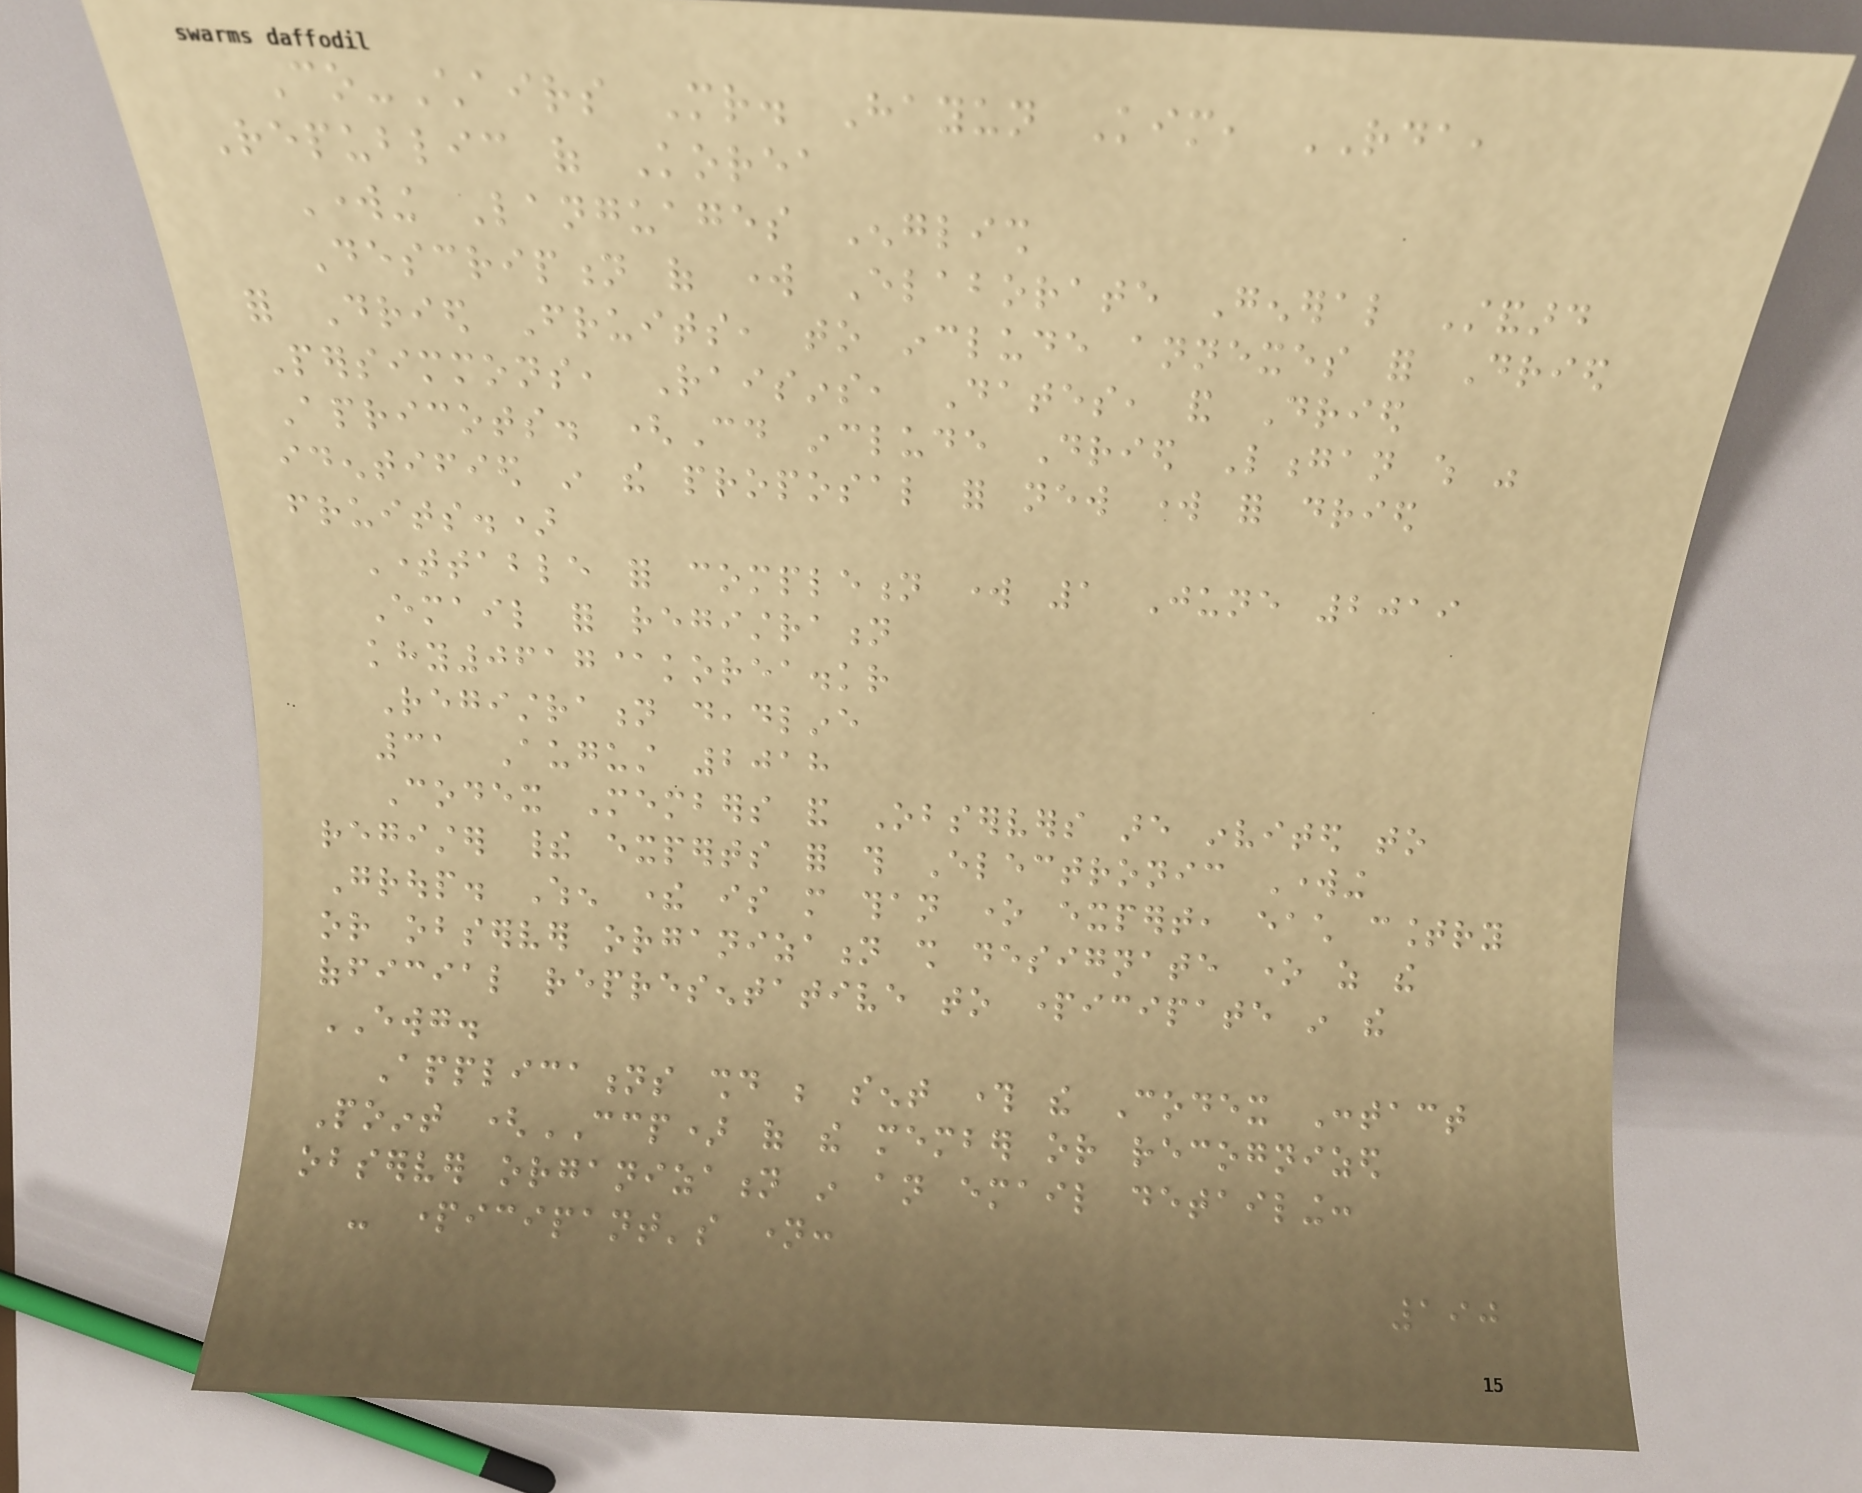Co-Chairs Mr. Hayun Kim, RDA,
Republic of Korea
Working Languages English
Description of work Elaborate General Standard
for Dried Fruits, to include annexes for Dried
Persimmons, Raisins, Dates, and Dried
Apricots. (Could include Dried Longan which was
identified in the proposal for new work for dried
fruits.)
Timetable for completion work 1 June 2019
Email for registration
khy0617@korea.kr
Registration deadline
31 August 2018
Codex Members and Observers are invited to
register their experts for this Electronic Working
Group. When there is more than one expert, each country
or observer organization shall designate one as the
official representative to participate in the
EWG.
Applications should be sent through the Codex Contact
Point (CCP) of the member or recognized
observer organization in an email detailing:
- participant's name:
190
